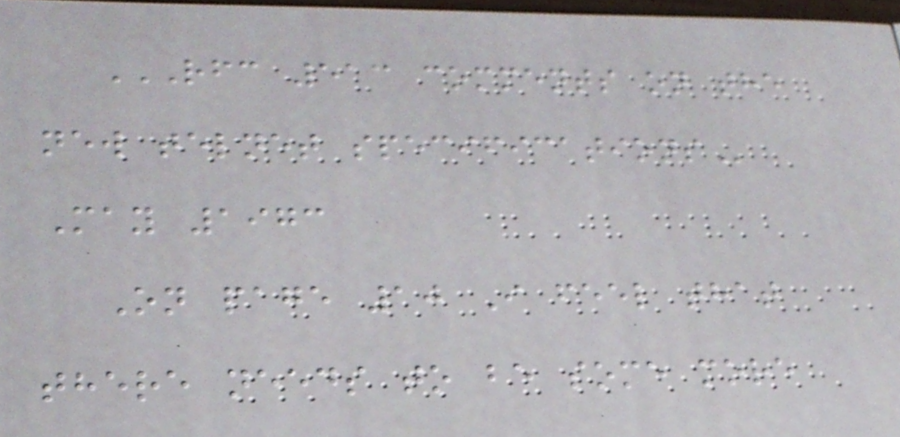RFC 513 COMMENTS ON THE
NEW TELNET SPECIFICATIONS
May 1973
On page 10 I feel that
there needs to be some more
